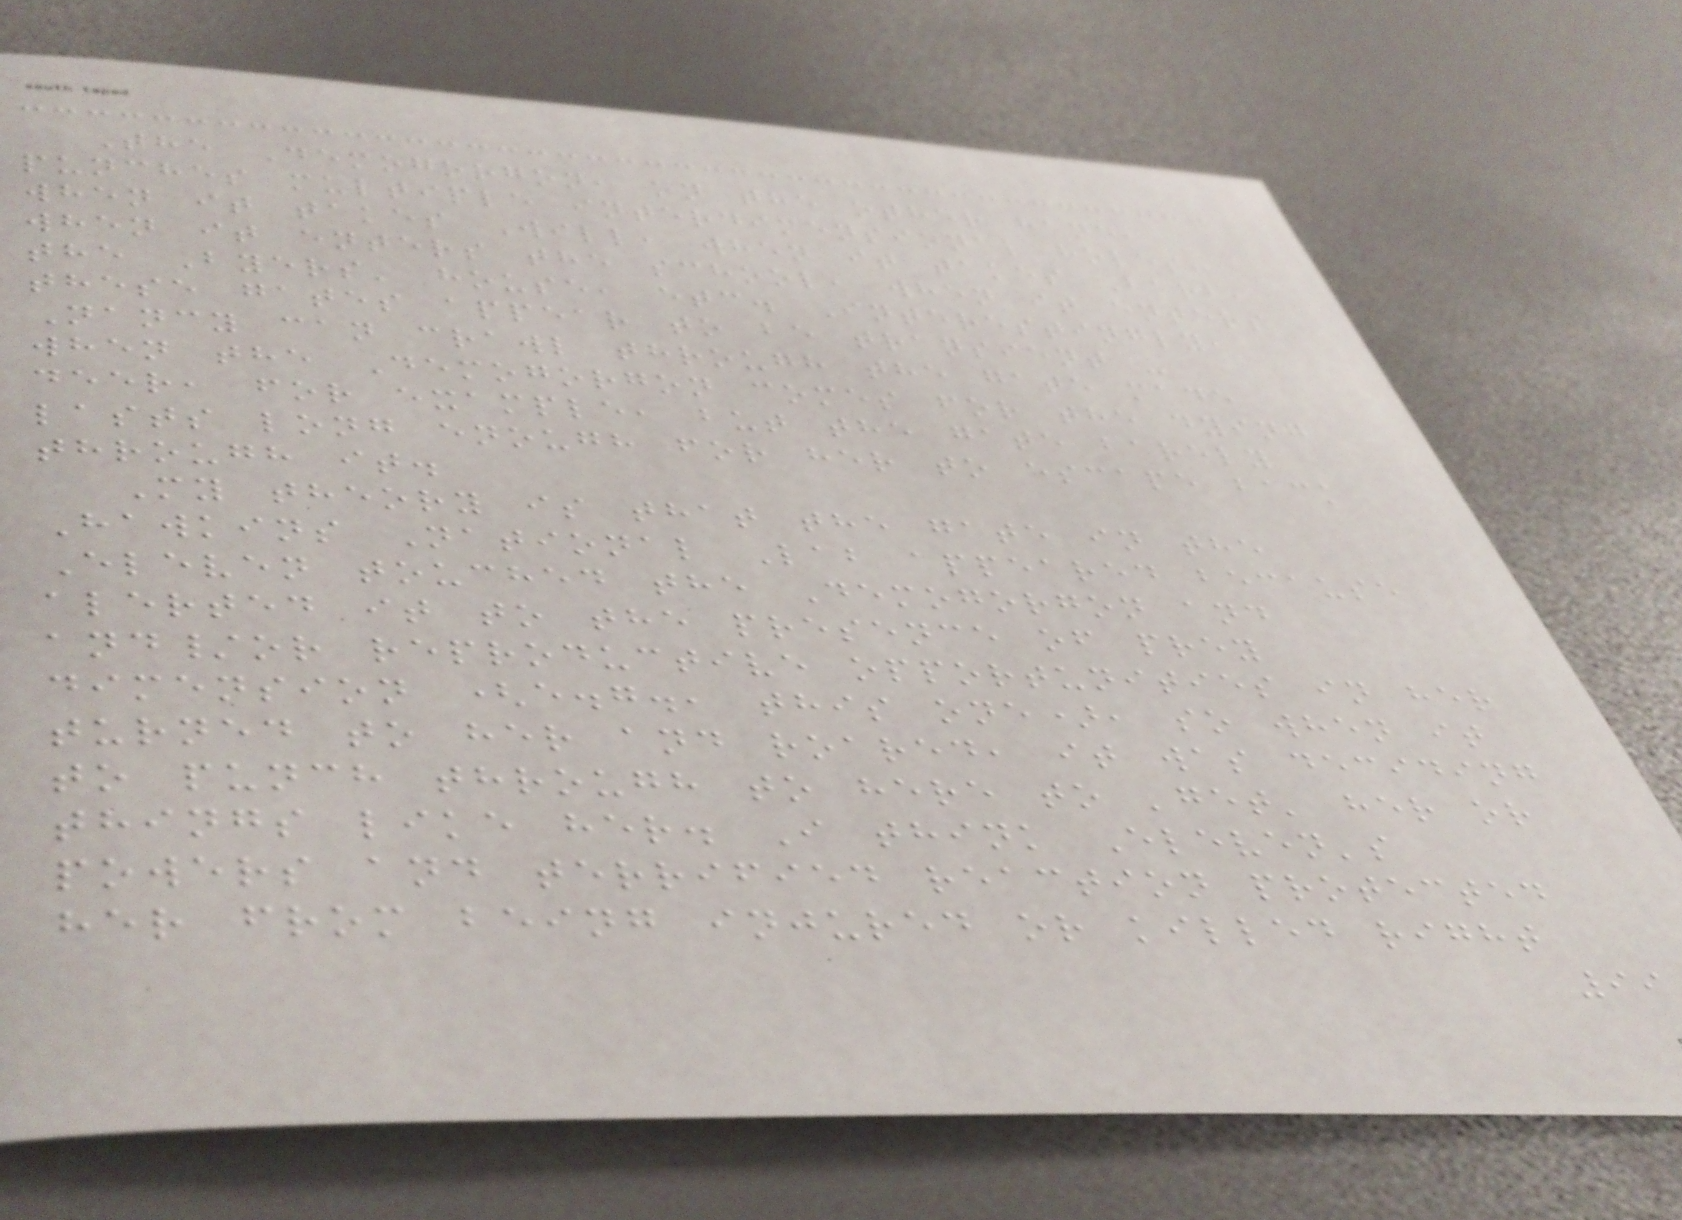The Demogorgon, on the other hand,
punches multiple interdimensional holes:
when it takes Will, when it takes Barb,
when it enters the school, when it enters
the Byers' house, etc. Interestingly,
these gates appear to be transient -
Nancy can crawl through the gate made
when the Demogorgon comes for the dying
deer, for example, but the gate barely
lasts long enough for her to escape back
through it.
My theory is that the gate in the
Hawkins National Lab appeared because
Eleven touched the Demogorgon and
alerted it to the presence of prey
and/or reproductive opportunities in her
dimension (e.g., this one), so when it
turned to her and roared, it was deciding
to punch through to here to 'get' her or
things like her. I think Eleven's
powers and terrified reaction protected
her from being injured or killed right
99
